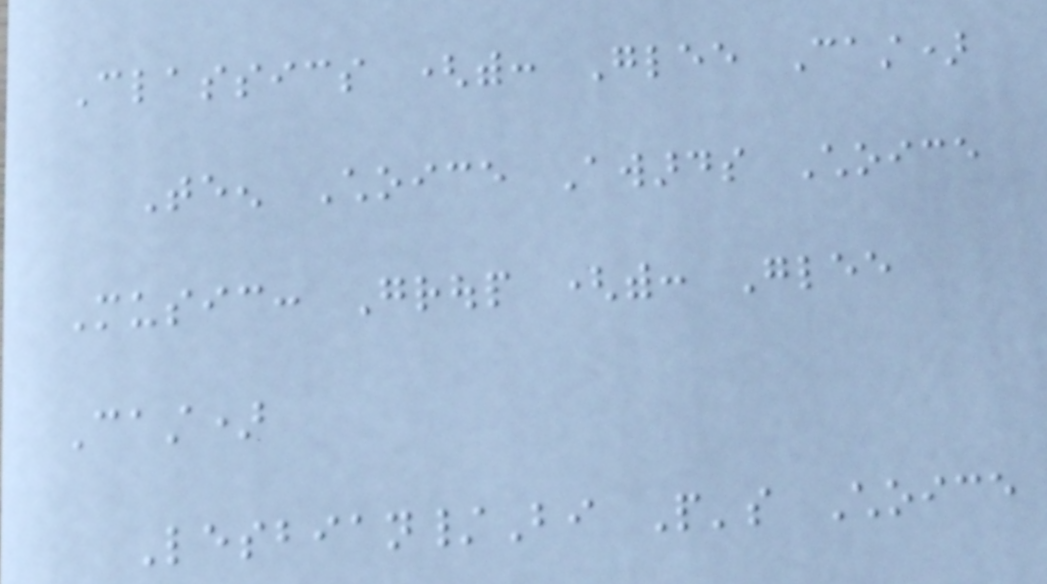Classics (with: Glee Cast)
Teen Choice Awards Choice
Music: Group (with: Glee
Cast)
Lesbian/Bi People's Choice
